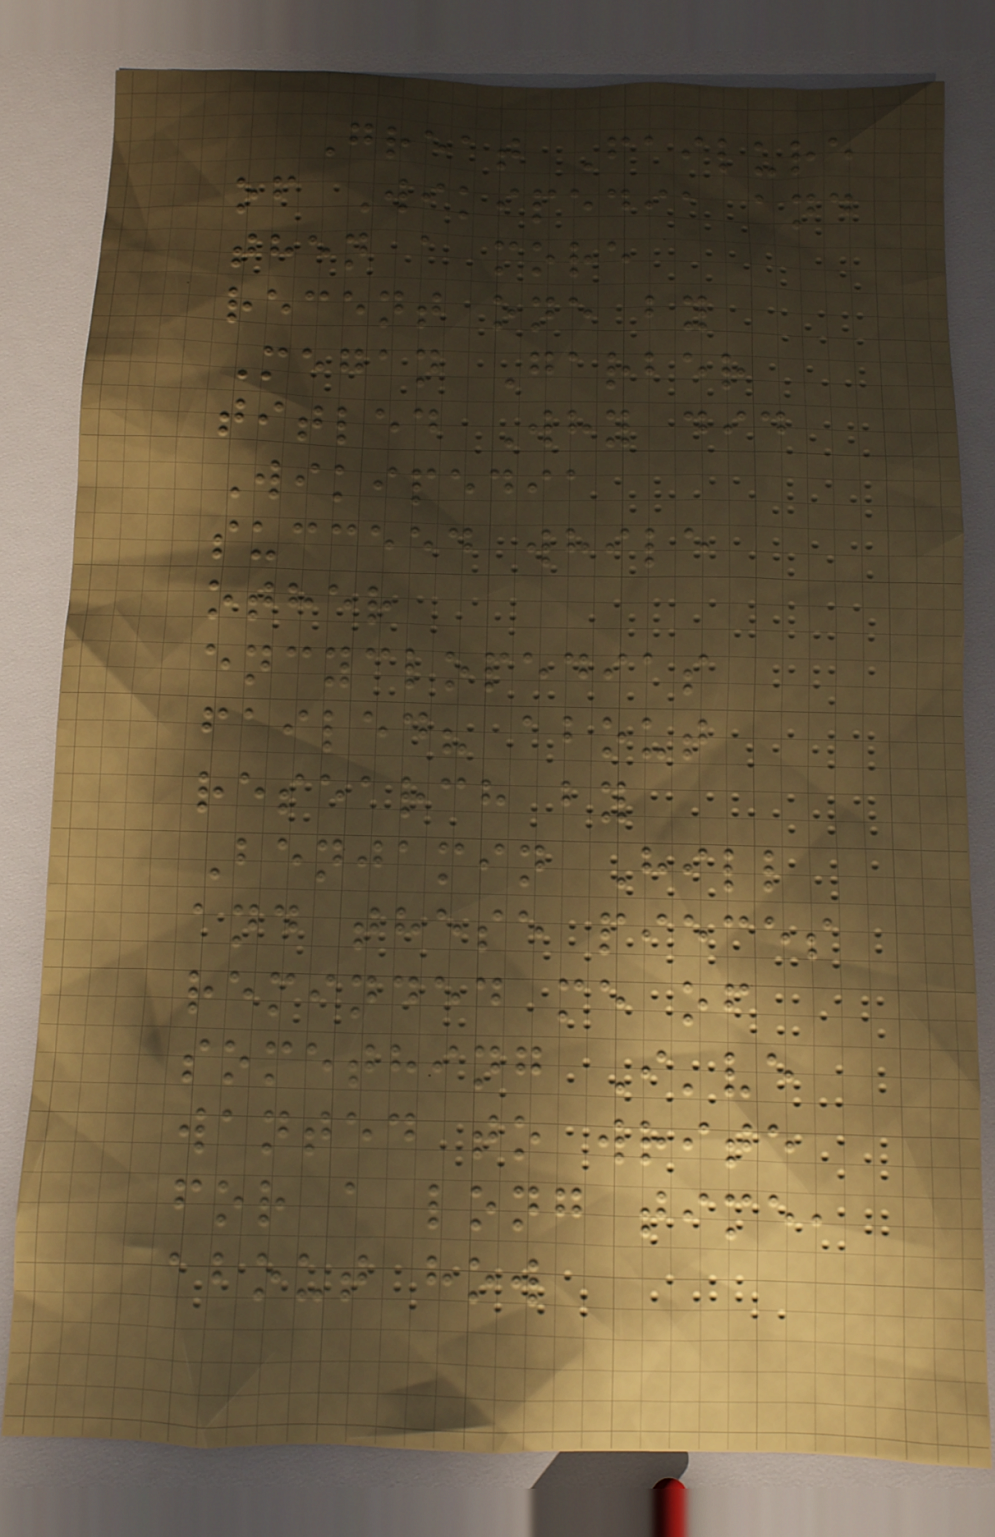Great Failure
of Wikipedia and
then a more
recent one by
Megan Garber
titled Why did
Wikipedia
succeed while
other
encyclopedias
failed? about
research by
Benjamin Hill
and these pieces
reminded me of
something I've
wanted to write
for a long time,
about how
